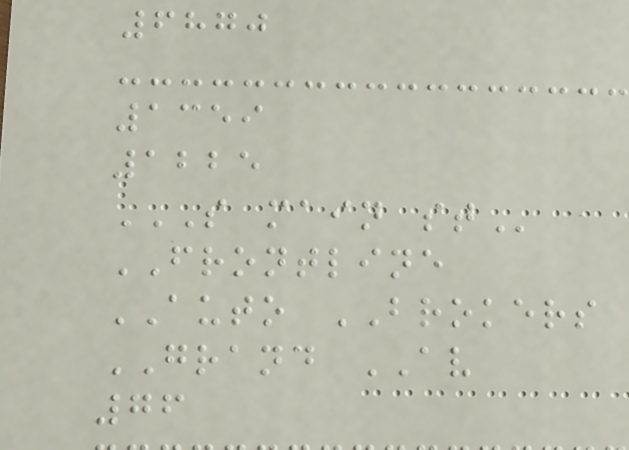6870
1359
1225
S MAIN ST
FRONTLINE
AUTO BROKERS
GRAND AV
76
